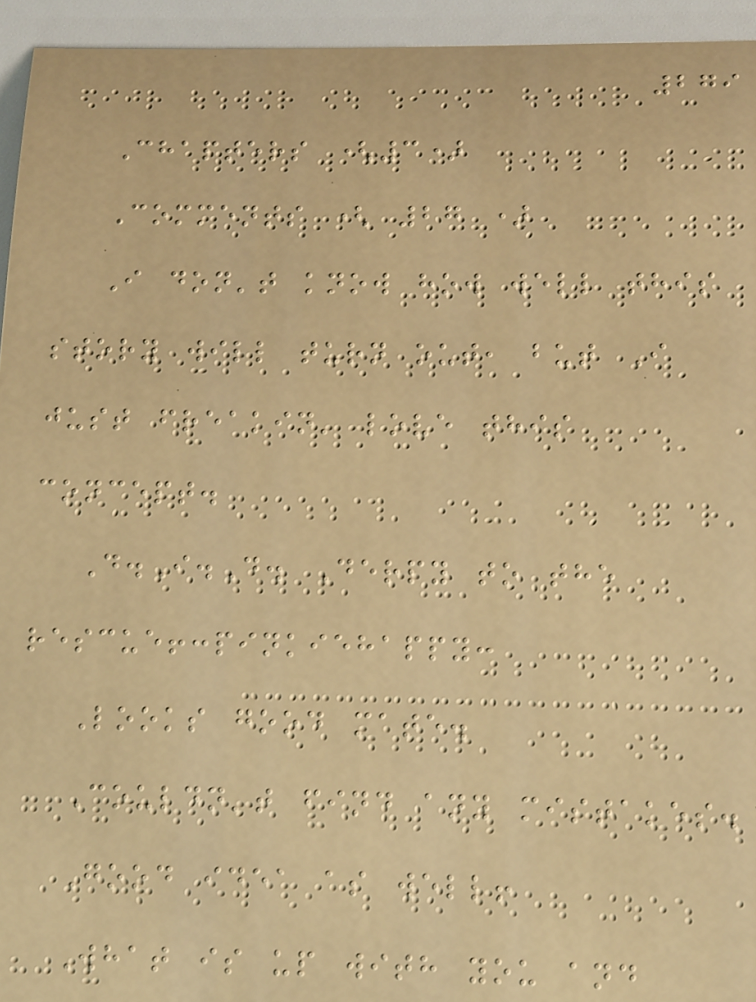279
Chapters (3)
Comments ( 27 )
I don't know how well this
story will turn out, but I
just freakin' love this
concept.
D.I.D. Derpy to the
rescue!:pinkiehappy:
Looks good mate.
Couldn't find any mistakes.
Good idea as well!
What is up with you and
